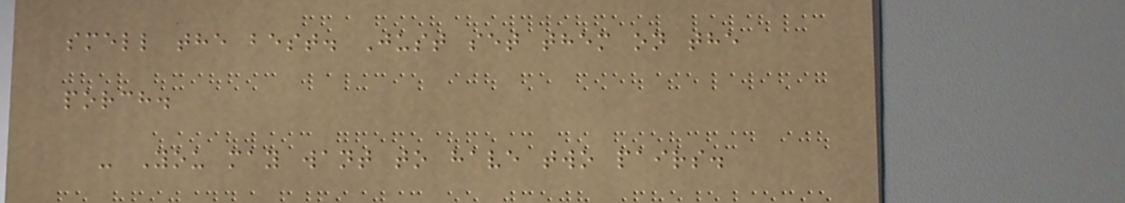smell the best. Just set them on the
porch.
- You may want to have two pairs.
